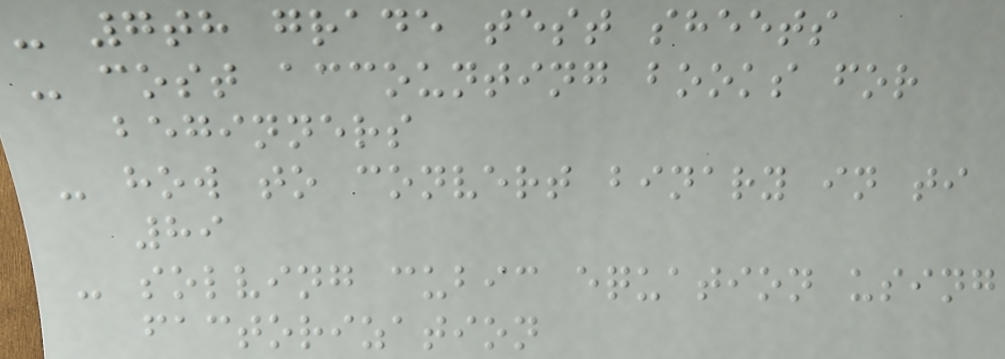- 7th grade test sheets
- cost accounting books for
beginners
- how to convert binary in ti
89
- solving cubic equation using
factorization
